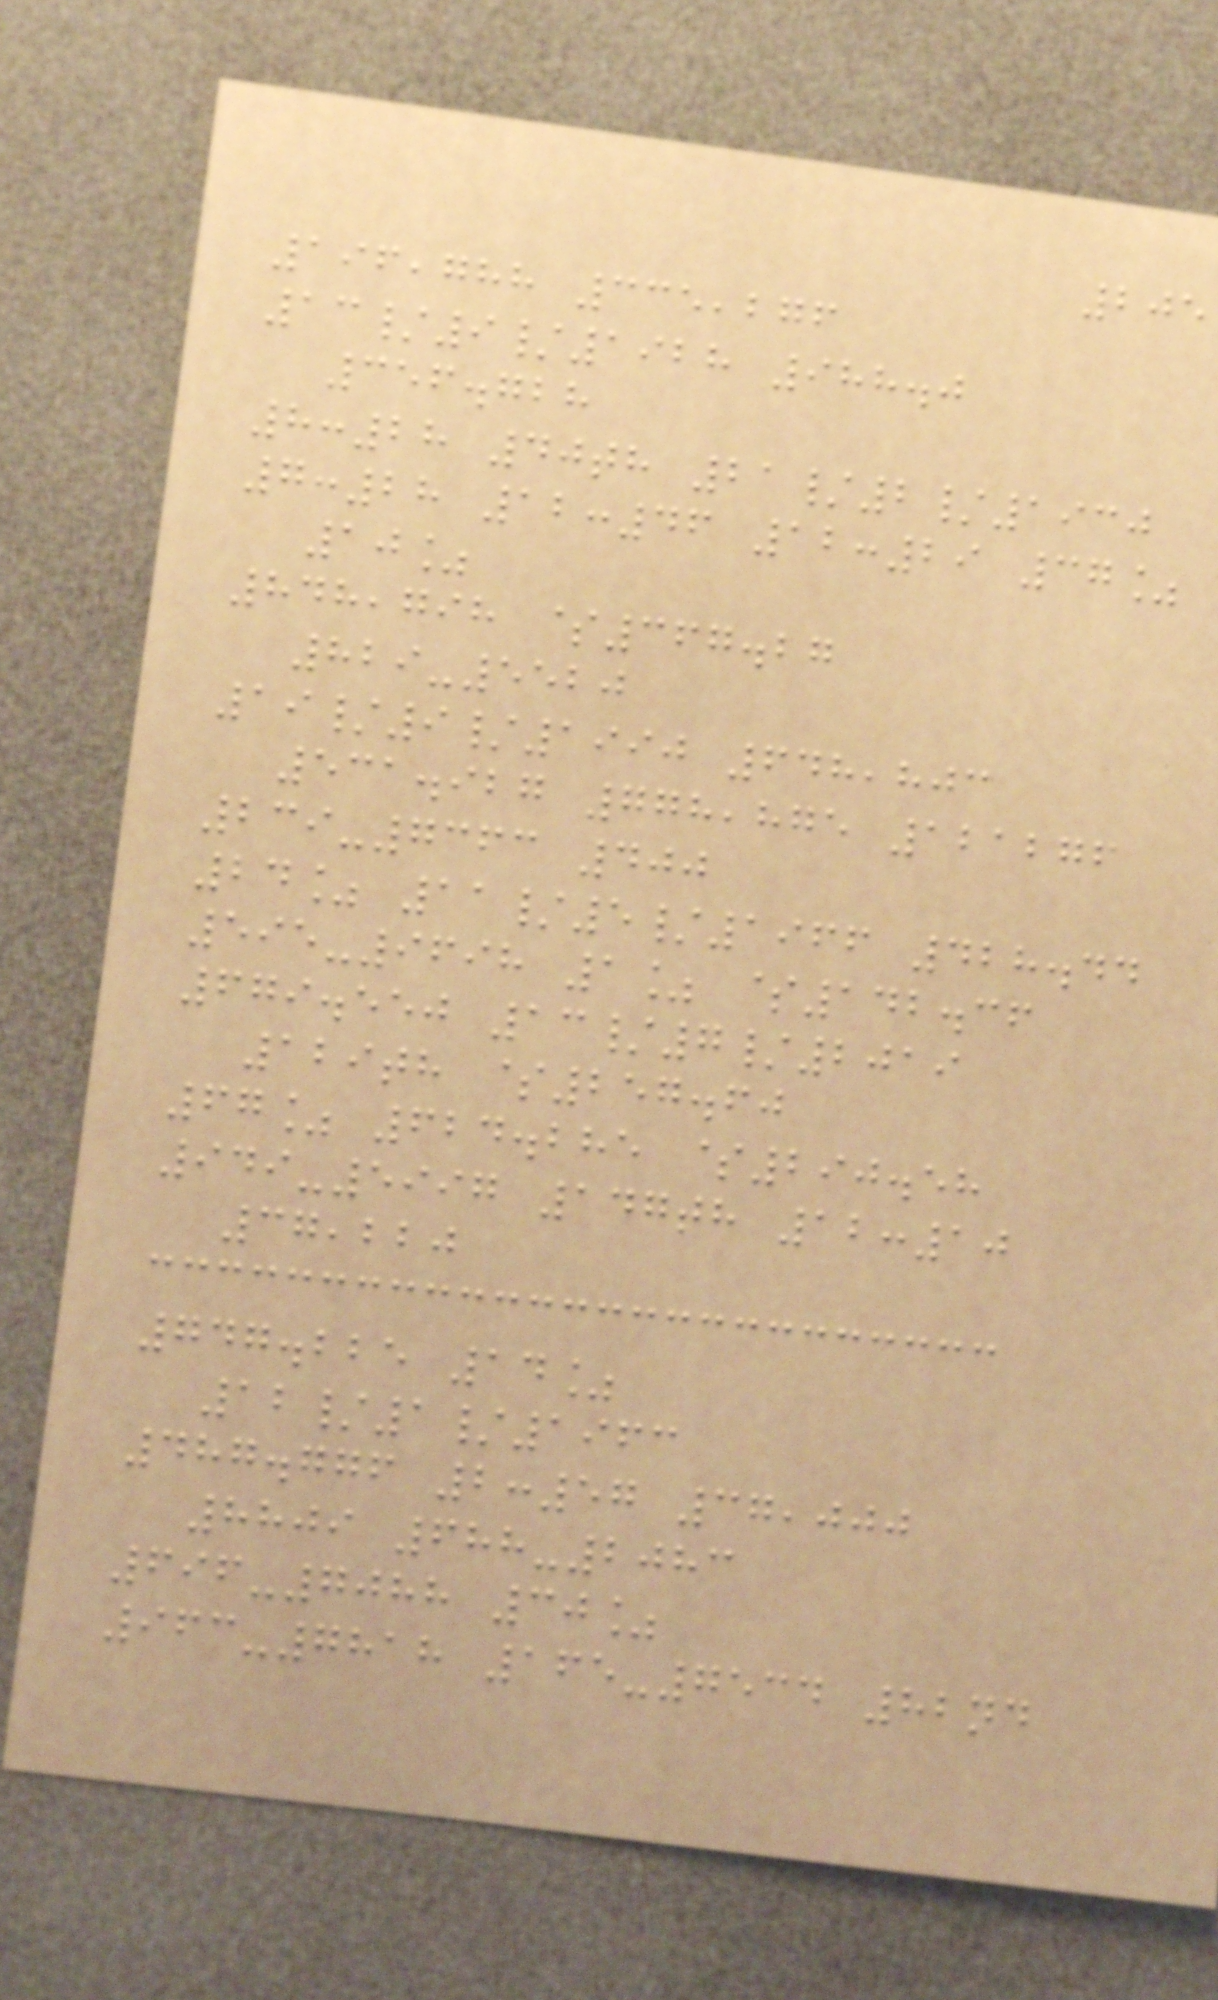205
196,788 335,276
13/9/1928 988.0
356.728
8:28 40th 21/2/1930
7:28 12:46 12:29 37%
10%
848,798 $367.27
829-5520
19/9/1990 648,803
531.927 778,875 121276
239-7363 400
24% 11/5/1966 428.44
595-9698 1% $142.36
679.550 13/7/2019
129th $257.60
67% 624.285 $290.58
949-5997 147th 12:10
37,220
747.225 14%
12/1/1963
487.776 2:57 37,000
8809 688-2083
696-7088 30%
963-7818 165-7534 82nd
